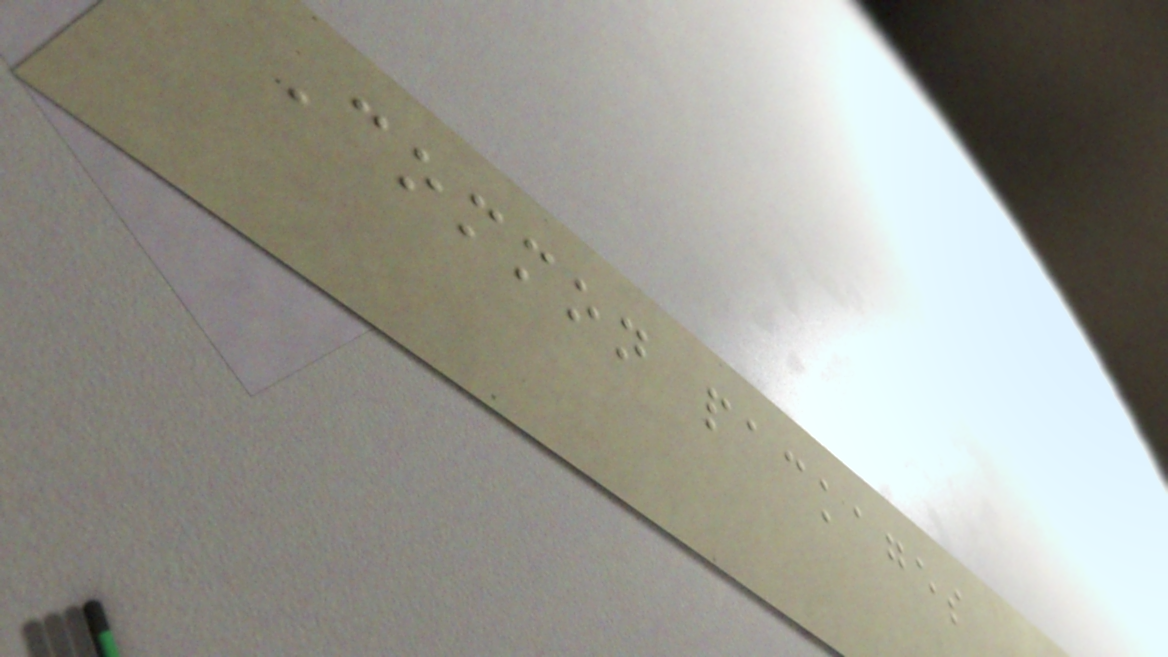Common packages
